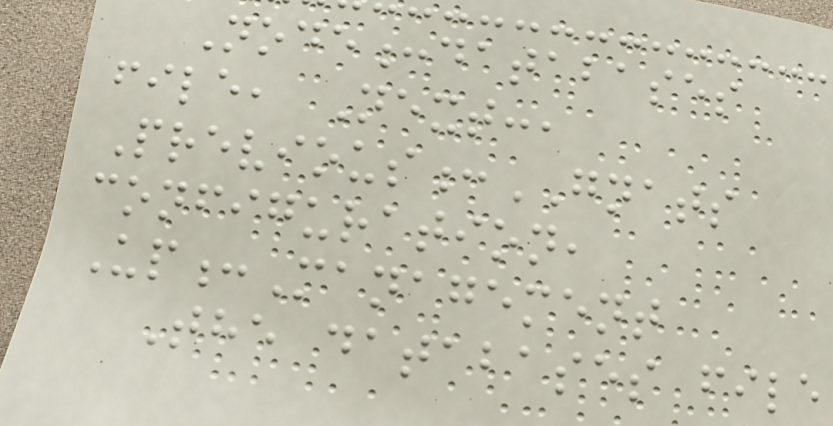Node:databases
file, Next:,
Previous:GNATS
configuration,
Up:Management
The databases file
